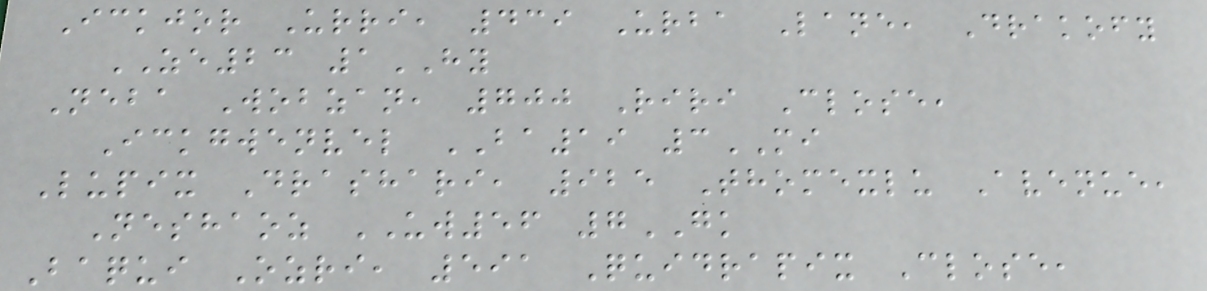Ickjor Urri, 439 Urba Lane, Drakofy
ZE23 1HY
Neba Wobzan, 700 Riri Close,
Ickgwenvel BA19 3MI
Lupix Drashari, 925 Thomexlu Avenue,
Neshaoz UW56 7GK
Baqui Ozri, 591 Quidrapix Close,
